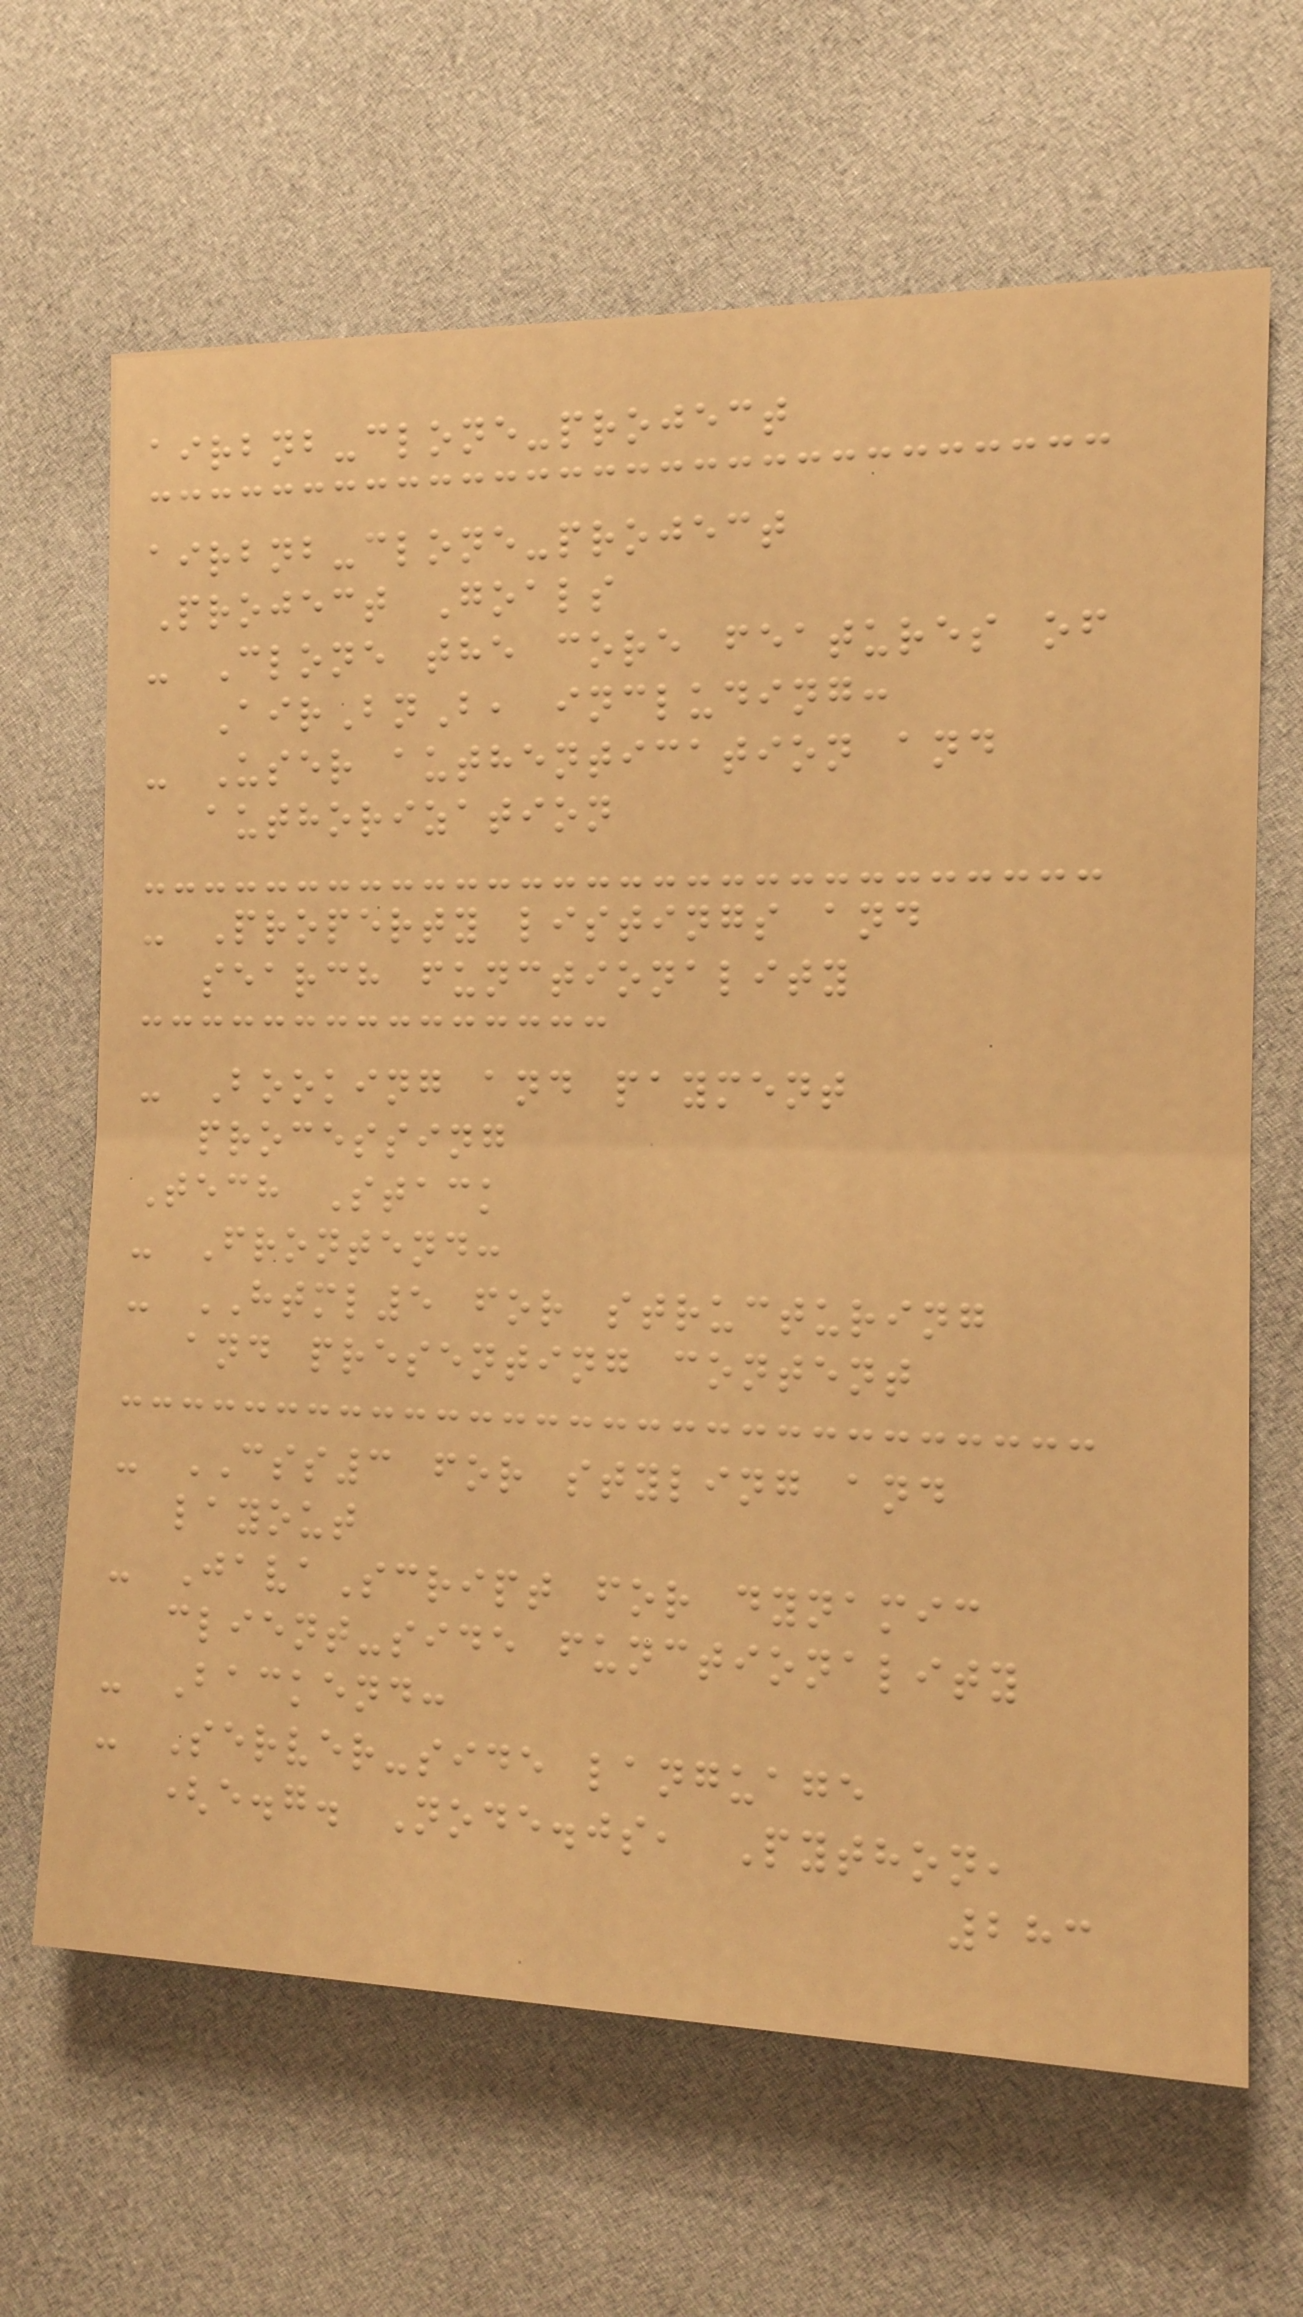airbnb-clone-project
airbnb-clone-project
Project Goals
- Clone the core features of
AirBnB, including:
- User authentication and
authorization
- Property listings and
search functionality
- Booking and payment
processing
Tech Stack
- Frontend:
- HTML5 for structuring
and presenting content
- CSS3 for styling and
layout
- JavaScript for dynamic
client-side functionality
- Backend:
- Server-side language
(e.g. Node.js, Python,
283
